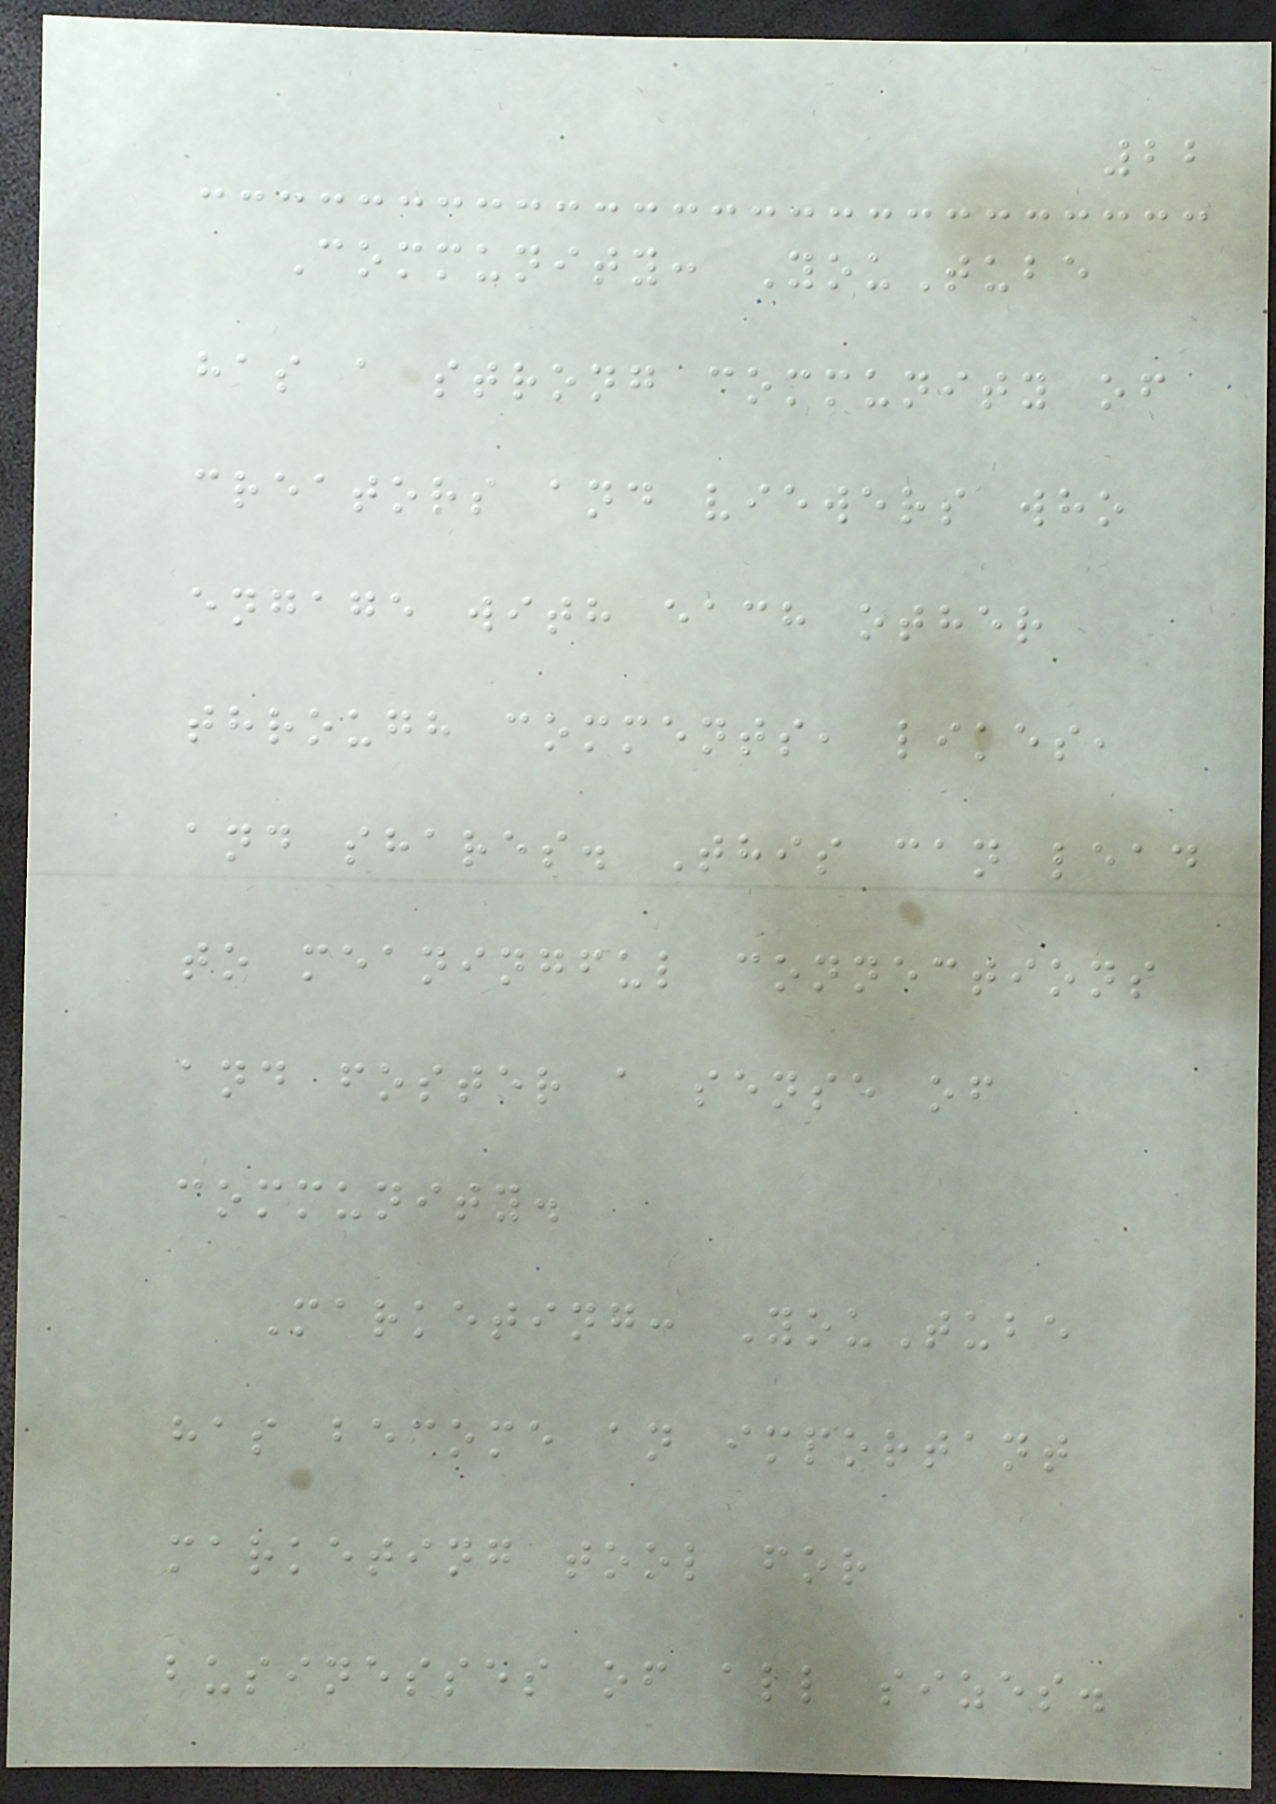22
Community: YouTube
has a strong community of
creators and viewers who
engage with each other
through comments, likes,
and shares. This can lead
to meaningful connections
and foster a sense of
community.
Marketing: YouTube
has become an important
marketing tool for
businesses of all sizes.
